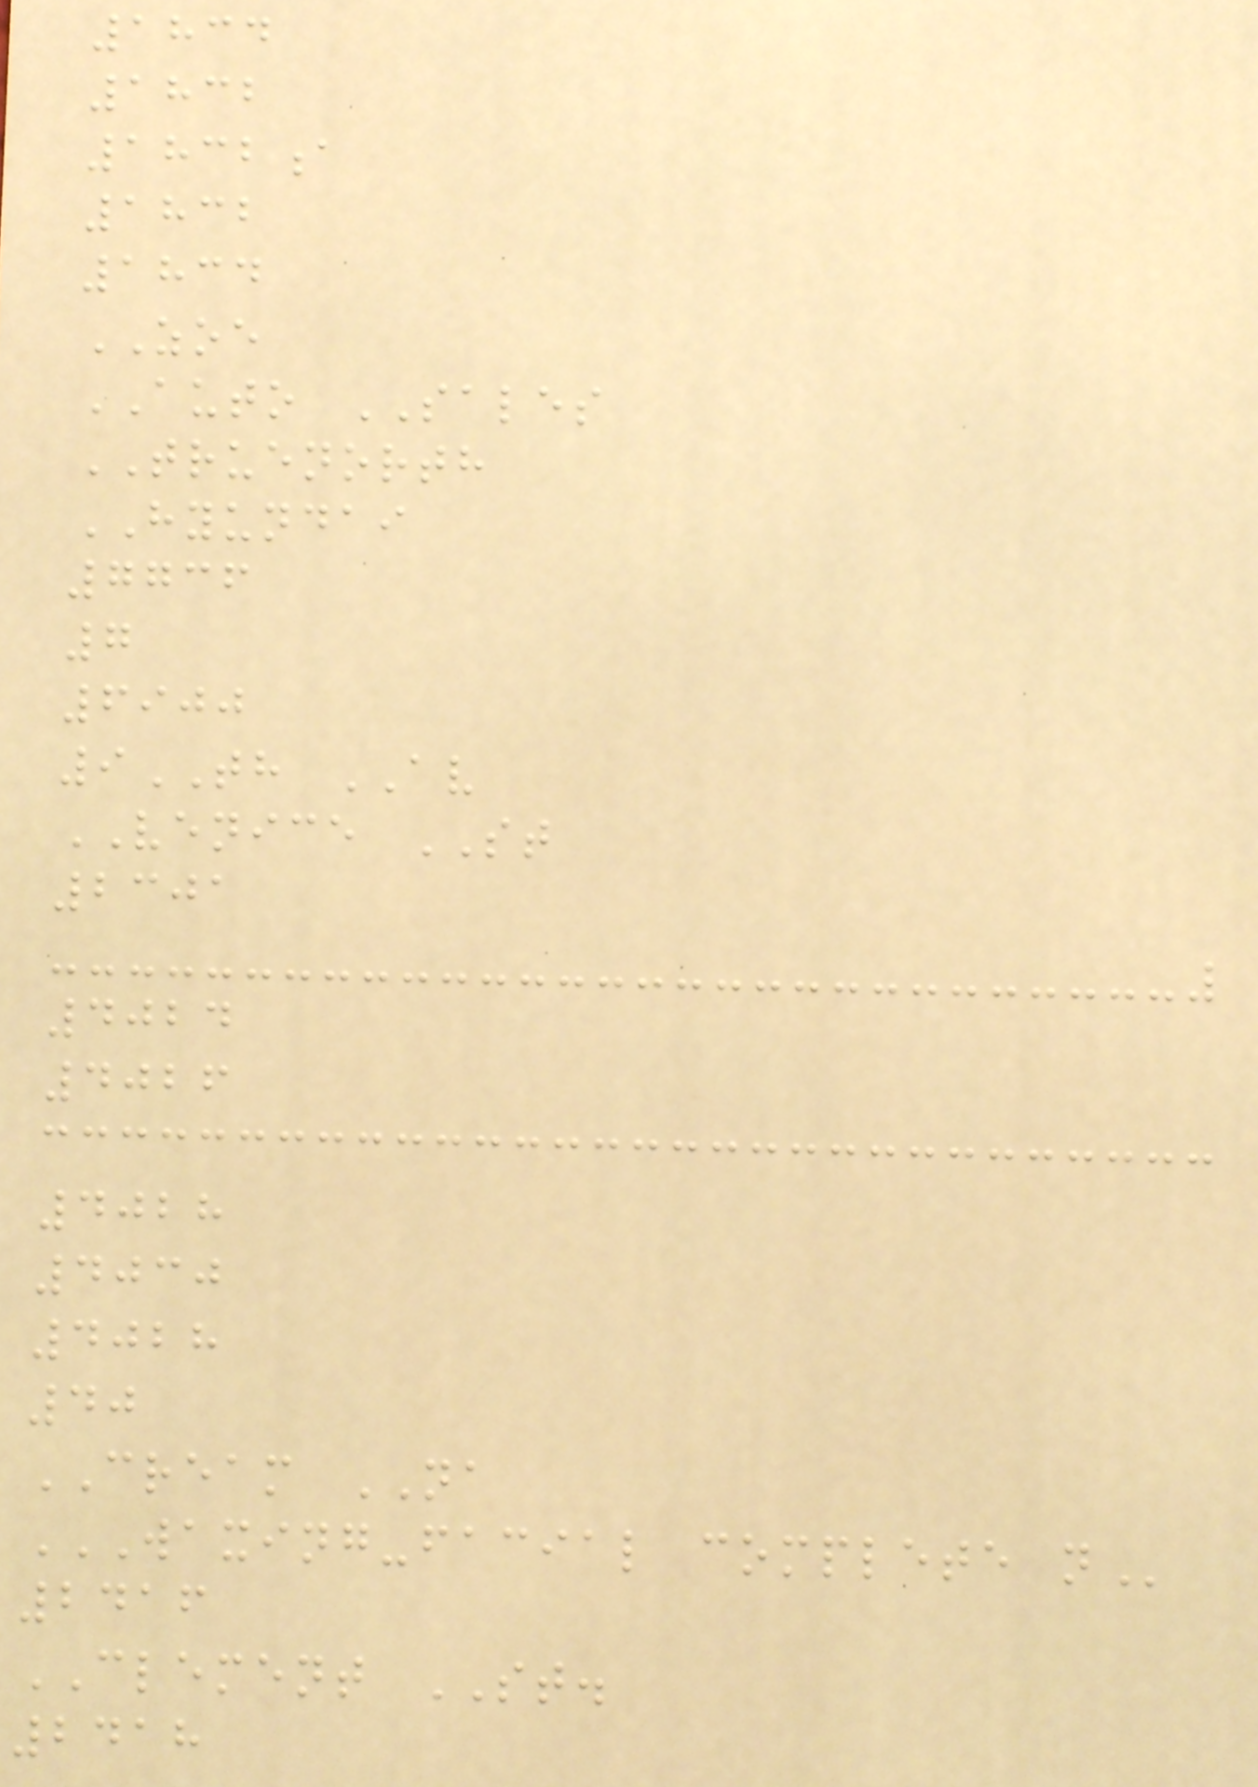1834
1832
1832a
1832
1834
ZOE
AUTO SALES
TRUENORTH
HYUNDAI
7736
7
6900
9TH AV
VENICE ST
2301
4024
4026
4028
4030
4028
40
CREAM NA
WAXING-FACIAL COMPLETE N
2416
CLEMENT ST.
2418
